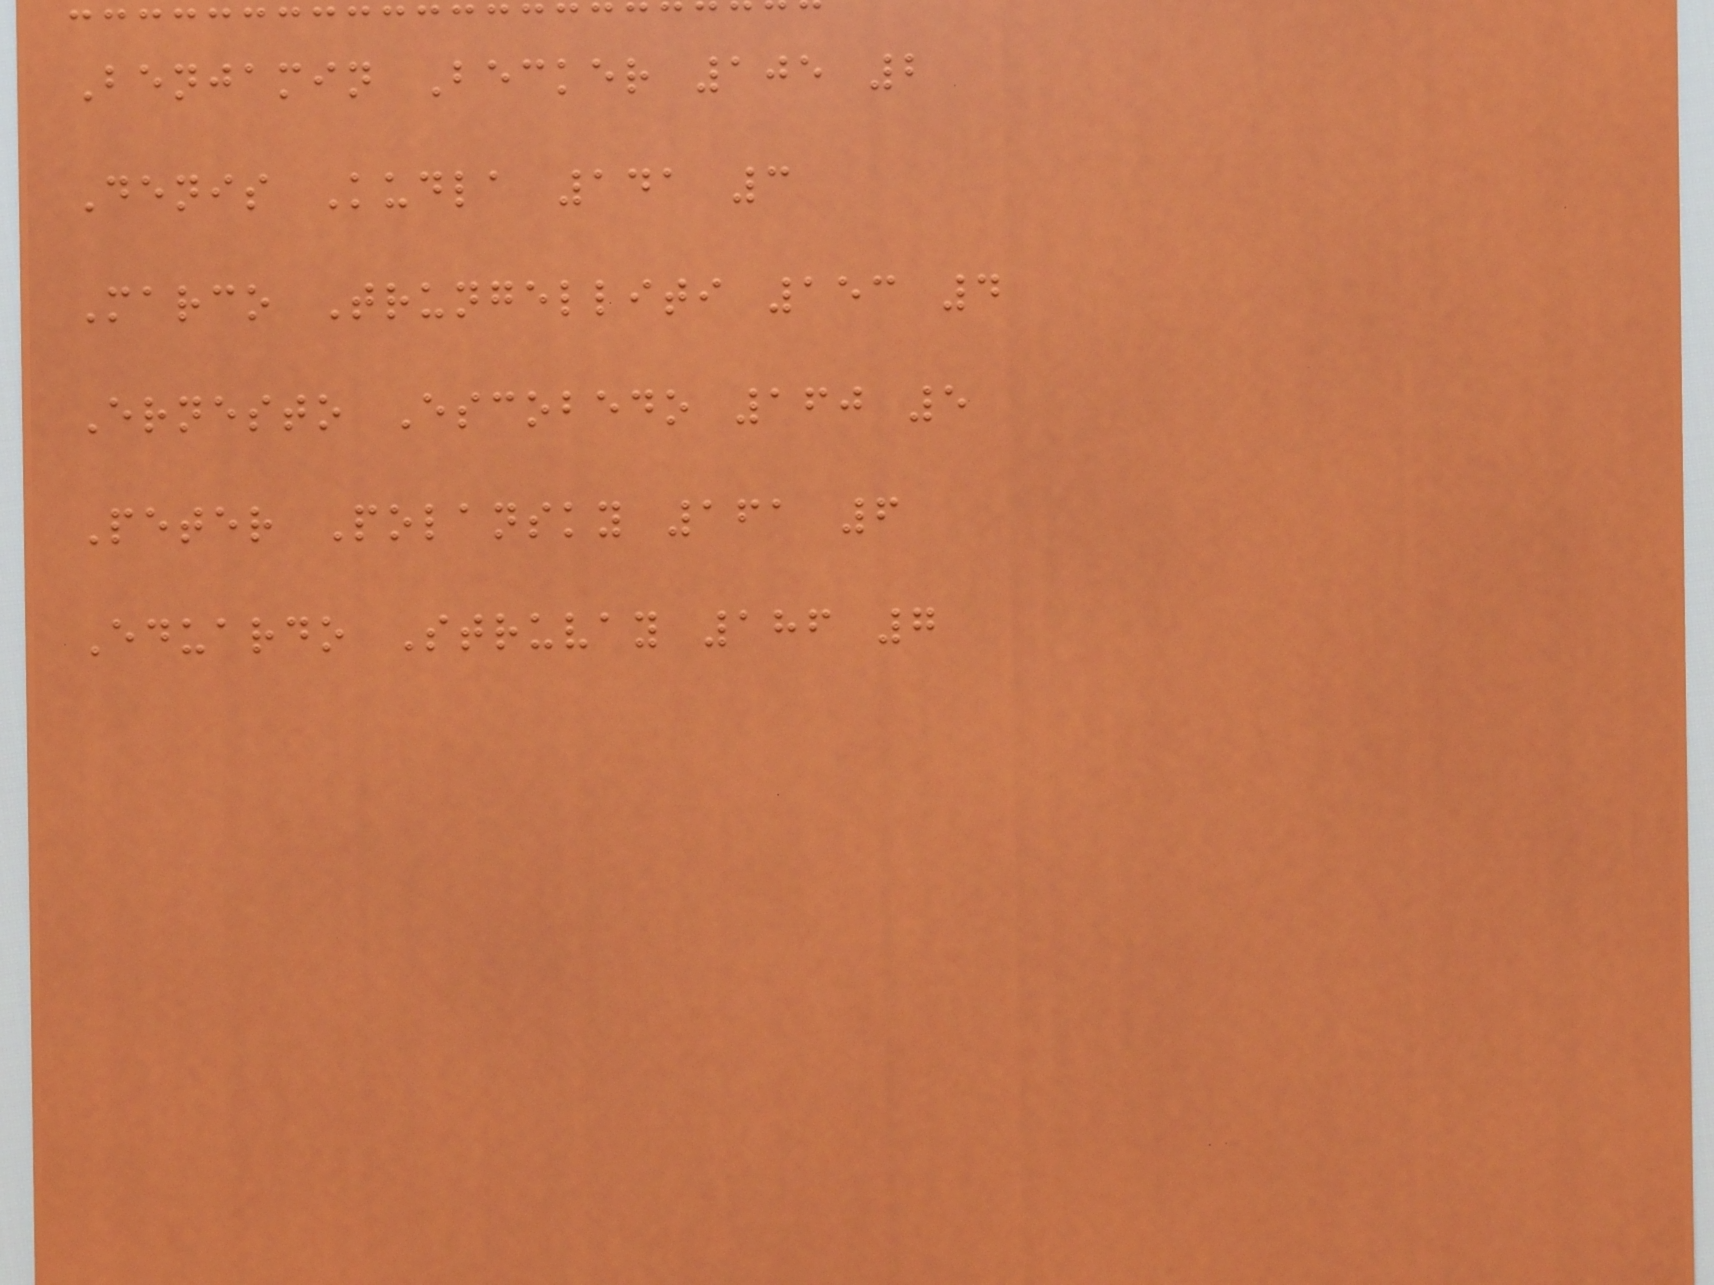Benjamin Becker 105 2
Denis Kudla 141 3
Marco Trungelliti 153 4
Ernesto Escobedo 160 5
Peter Polansky 161 6
Eduardo Struvay 186 7
